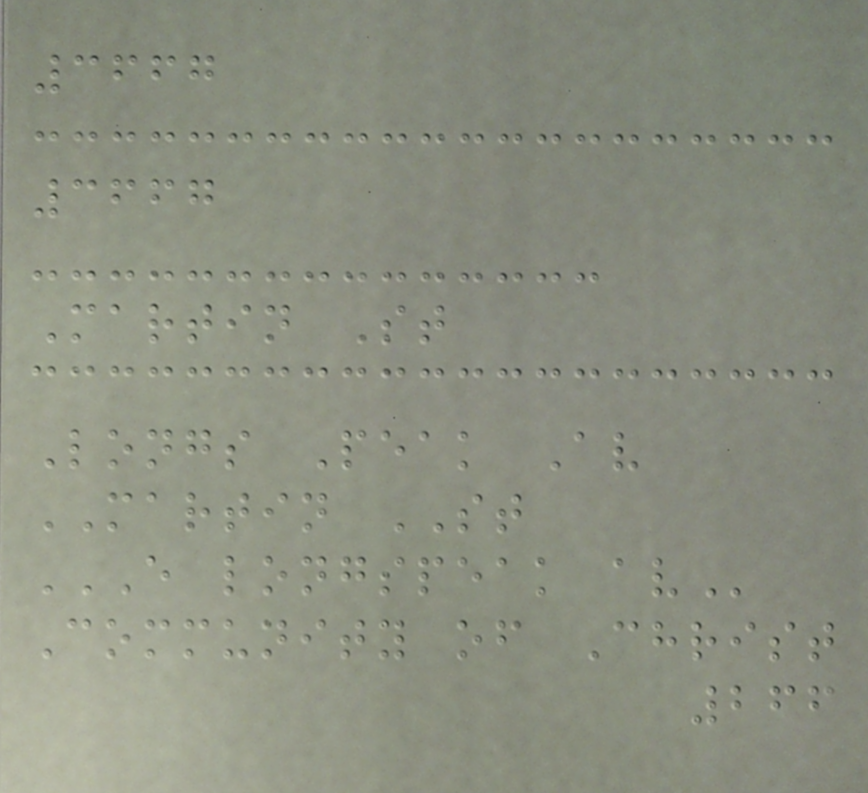3667
3667
Martin St
Longs Peak Av
MARTIN ST
E LONGSPEAK AV
Community of Christ
266
